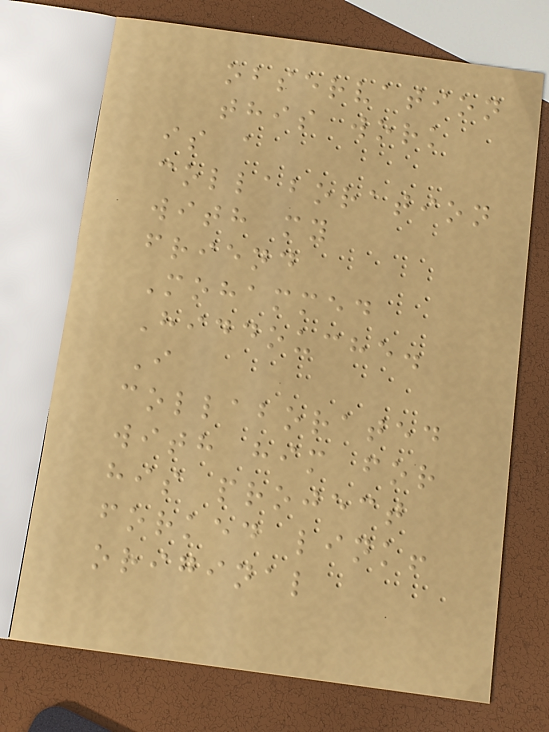observation
this work
is a
collaboration
with my
friend
Mohammed
Hiddouche.
I
collaborated
with him for
his project
forked link!
original
